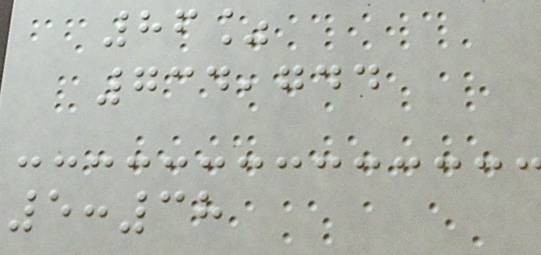86%
734,744
5:38
